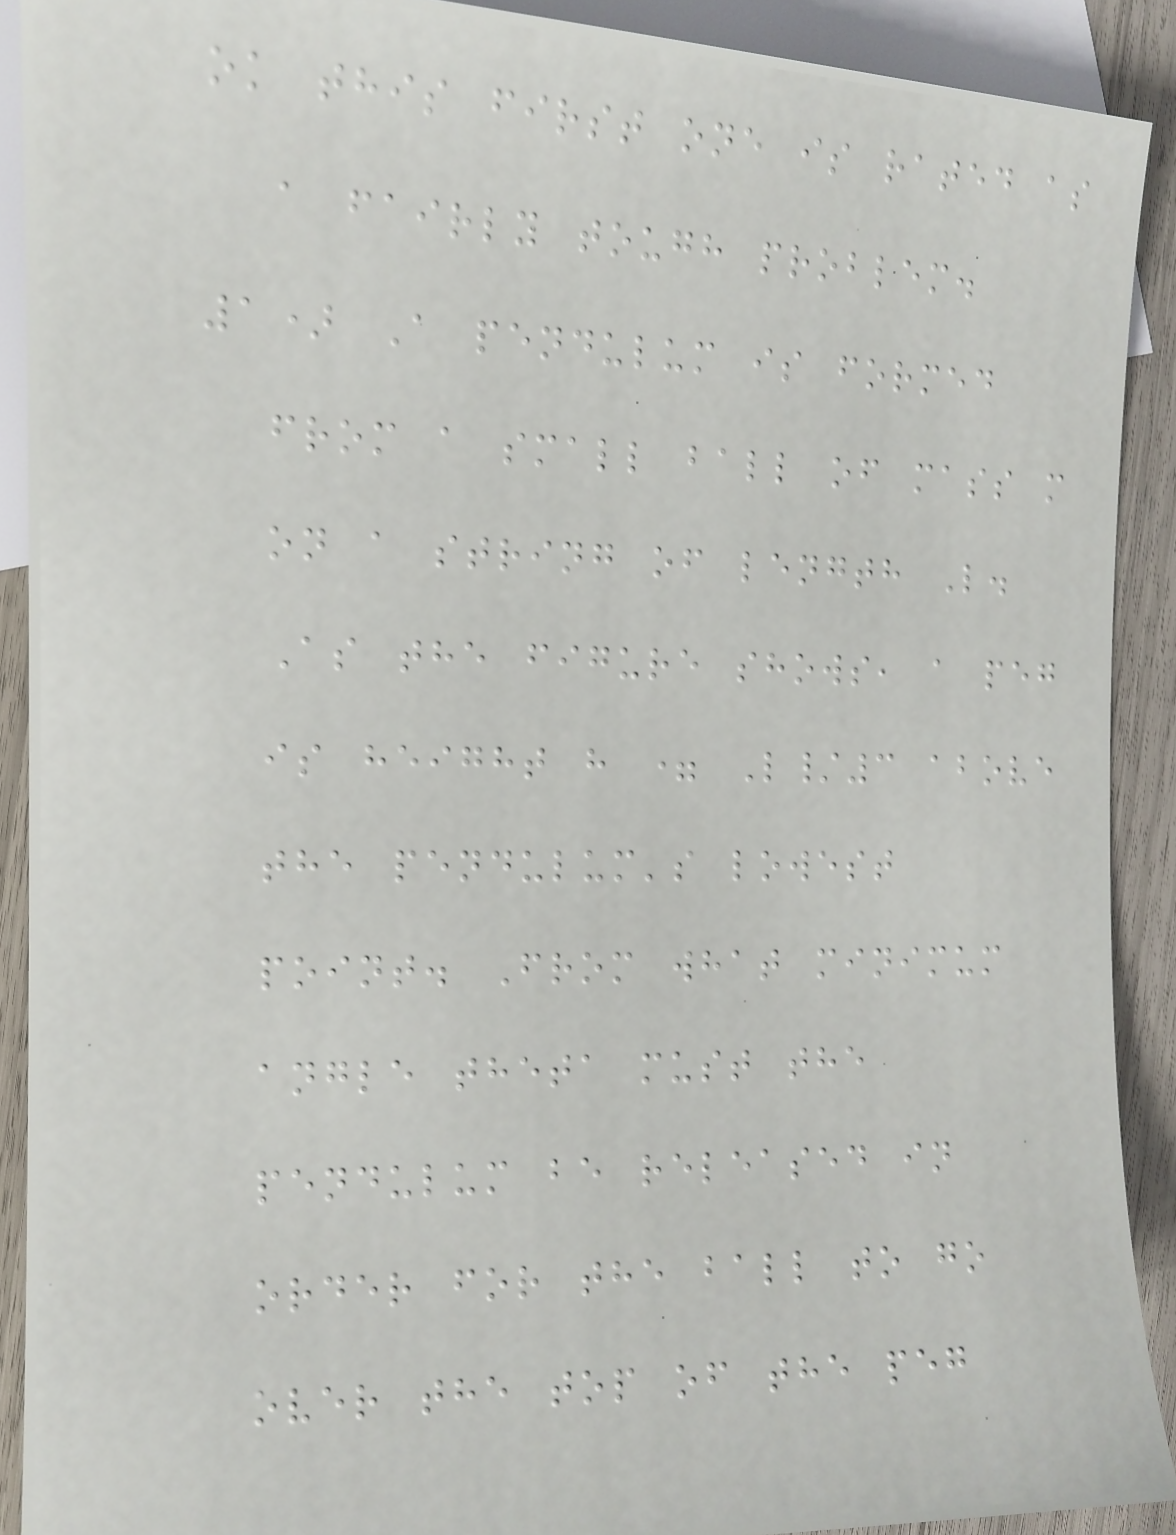ok this first one is rated as
a fairly tough problem.
1) A pendulum is formed
from a small ball of mass m
on a string of length L.
As the figure shows, a peg
is height h = L/3 above
the pendulum's lowest
point. From what minimum
angle theta must the
pendulum be released in
order for the ball to go
over the top of the peg
